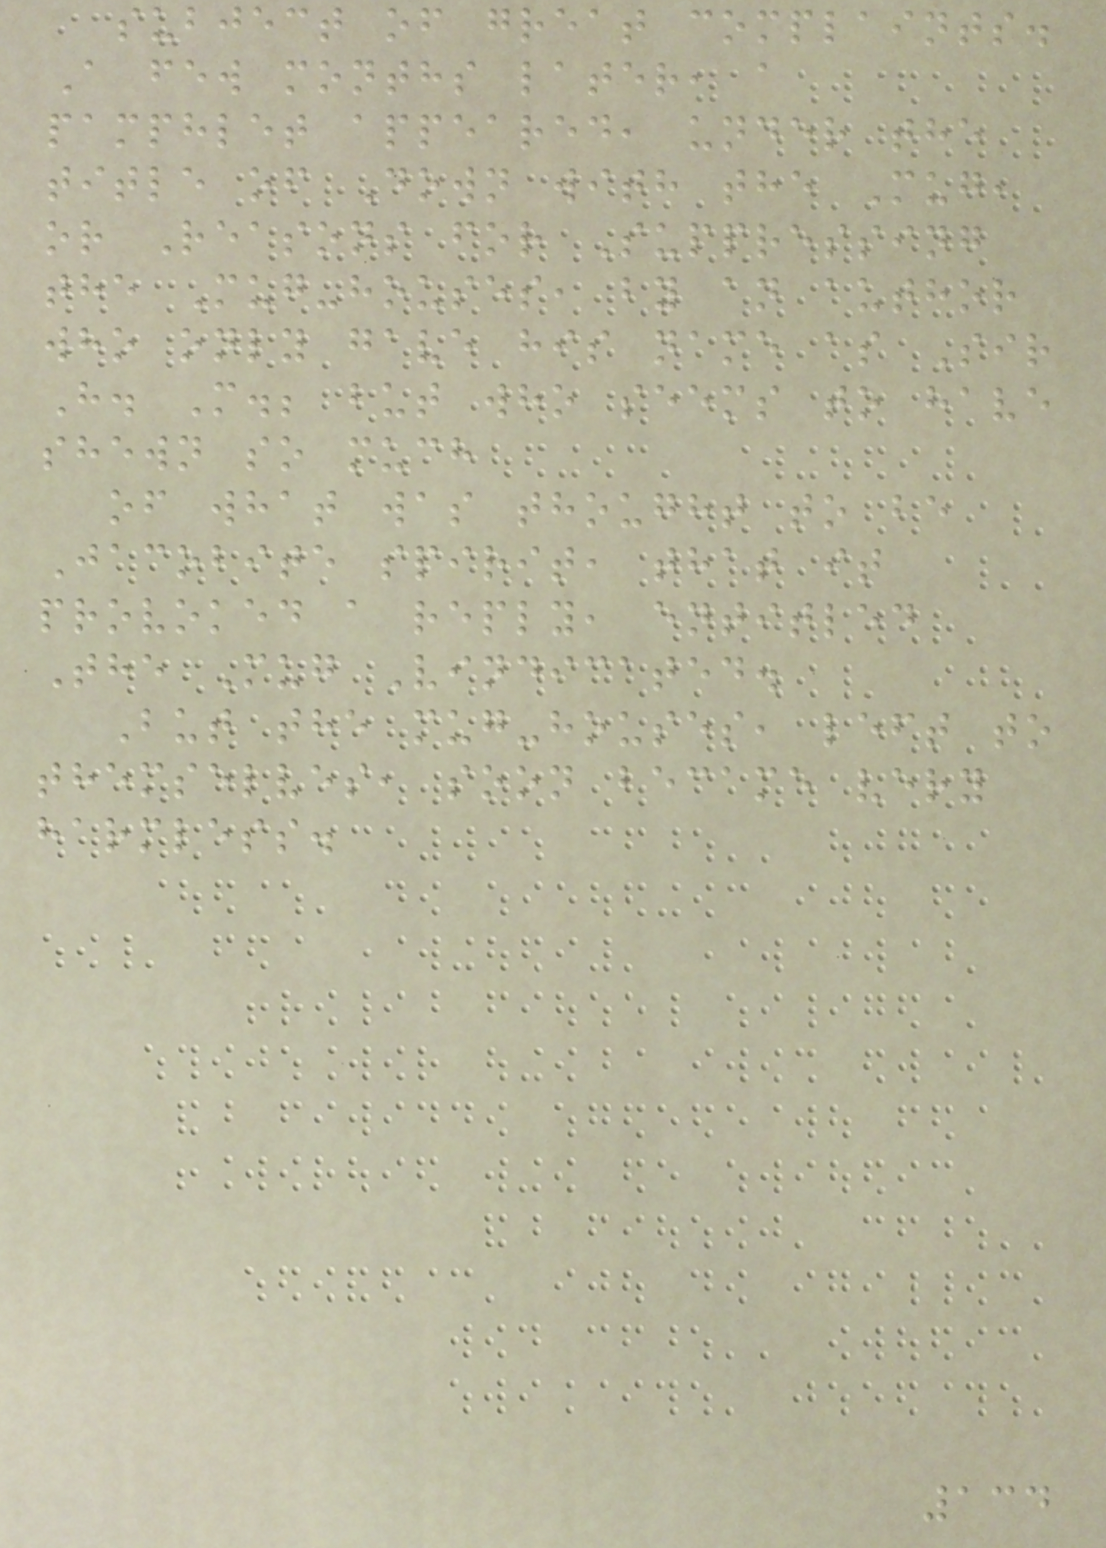subject of great complaints.
A few months later, a
pamphlet appeared, under the
title of Down with the Mug,
or Reasons for Suppressing
the Mug-houses, by an author
who only gave his name as Sir
H. M.; but who seems to have
shewn so much
of what was thought to be
Jacobite spirit, that it
provoked a reply, entitled
The Mug Vindicated.
But the mug-houses, left to
themselves, soon became very
harmless.
134
